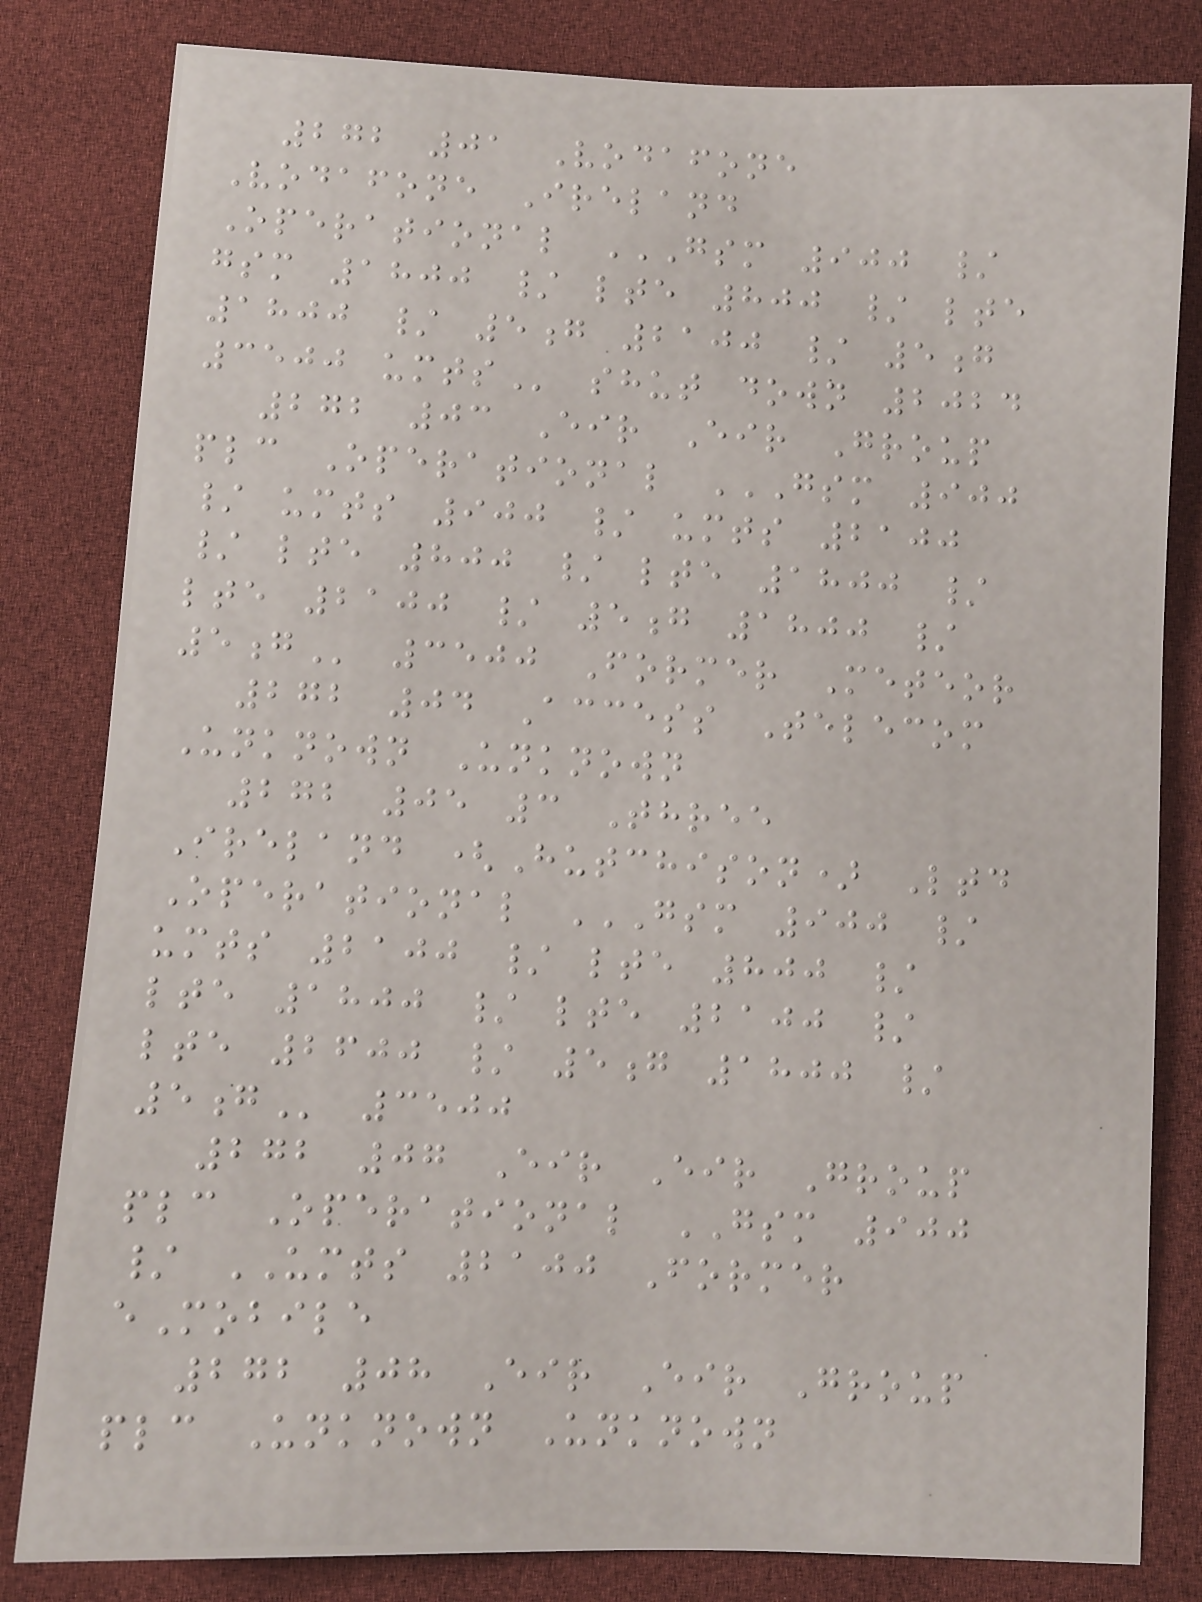272 01 Vodafone
Vodafone Ireland
Operational GSM 900 /
GSM 1800 / LTE 800 / LTE
1800 / 5G 2100 / 5G
3500 UMTS shut down 2024
272 03 Eir Eir Group
plc Operational GSM 900
/ UMTS 900 / UMTS 2100
/ LTE 800 / LTE 1800 /
LTE 2100 / 5G 1800 /
5G 3500 Former Meteor
272 04 Access Telecom
Unknown Unknown
272 05 3 Three
Ireland (Hutchison) Ltd
Operational GSM 900 /
UMTS 2100 / LTE 800 /
LTE 1800 / LTE 2100 /
LTE 2600 / 5G 1800 /
5G 3500
272 07 Eir Eir Group
plc Operational GSM 900
/ UMTS 2100 Former
eMobile
272 08 Eir Eir Group
plc Unknown Unknown
